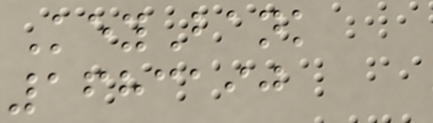KeyBank
1683190
